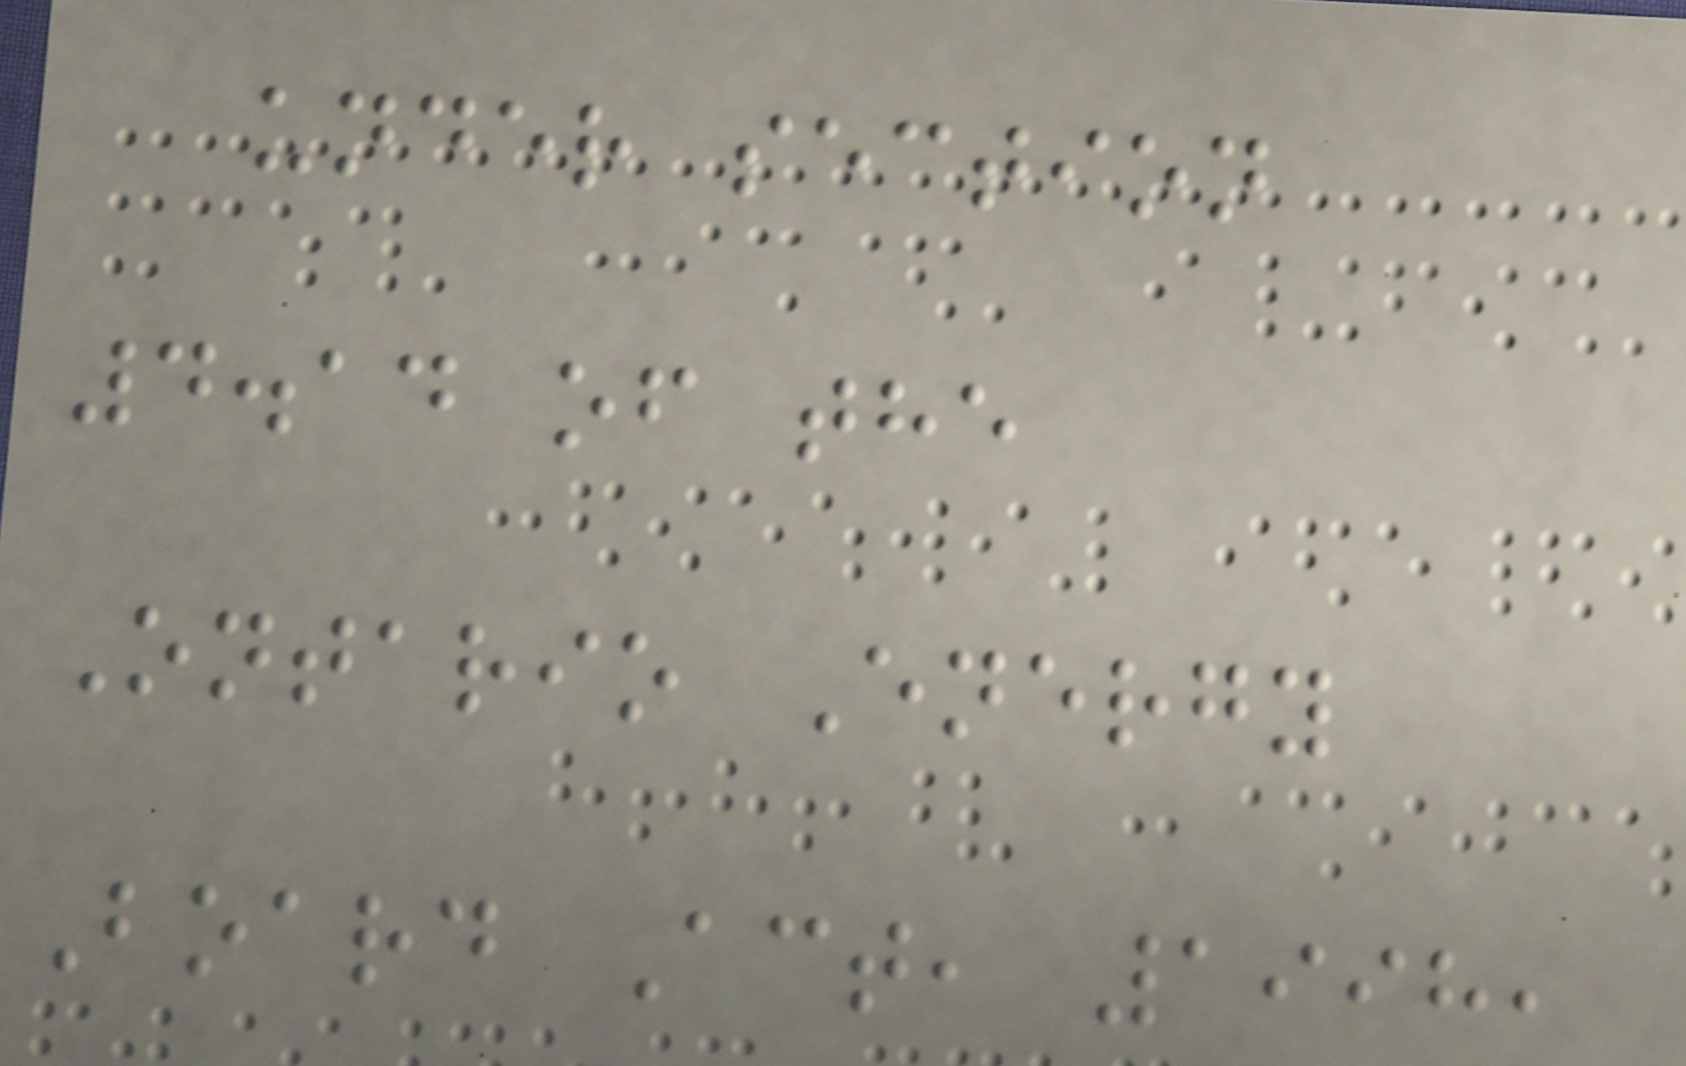under section
4.14 of the
Ontario Energy
Board Act, 1998,
